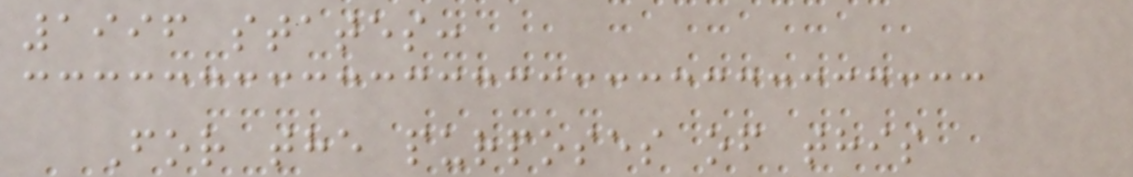1996 states:
For the purposes of this
